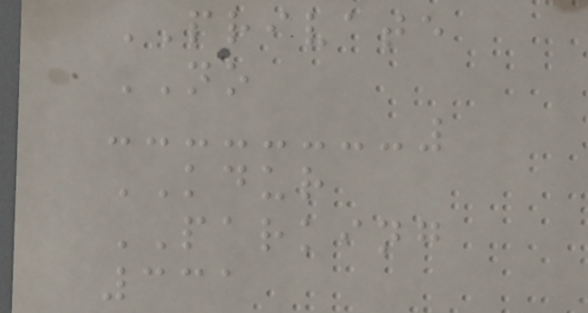PRIVATE
NO
KDUR
PARKING
331
